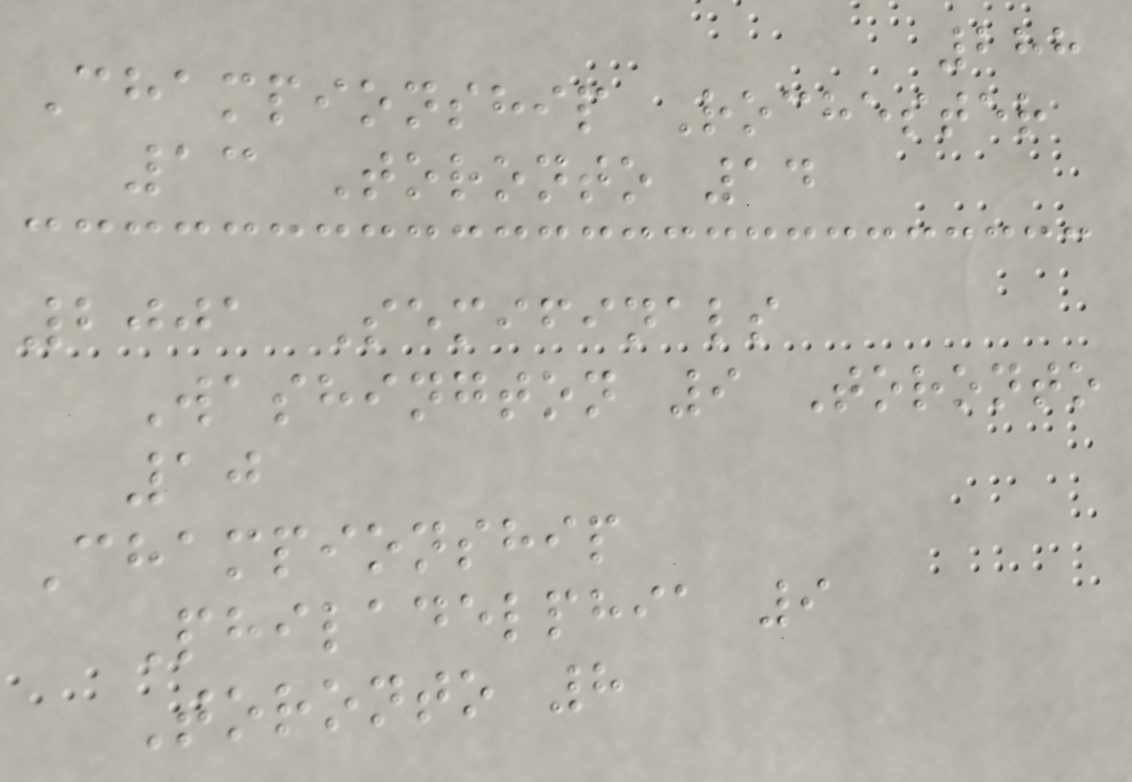288
Championship Rochester
13 Toronto 14
2001 Semifinals
Washington 9 Toronto
10
Championship
Philadelphia 9
Toronto 8
